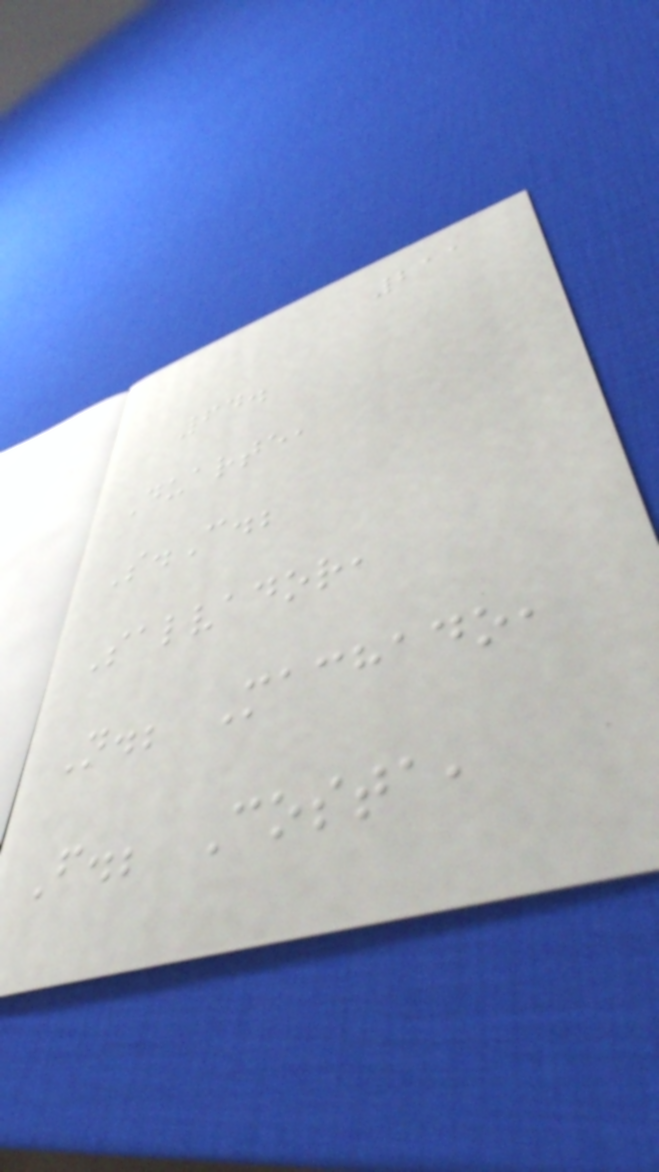211
64.
Duarte,
S.C.;
Salvador,
N.; Machado,
F.; Costa,
